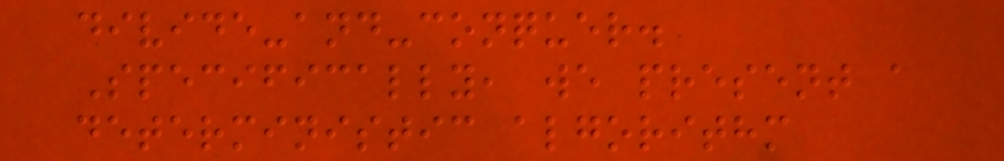divide-and-conquer.
Specifically, we present a
deterministic algorithm
